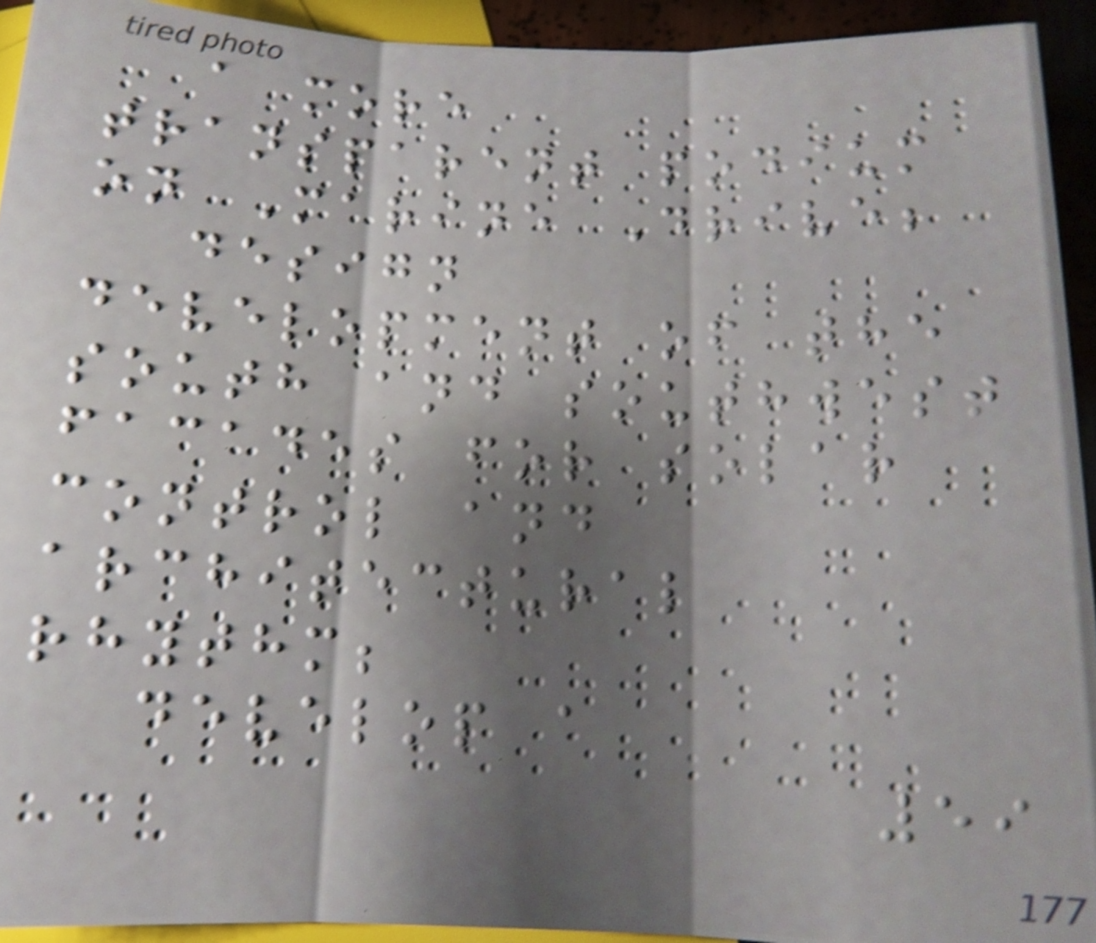a more
transparent podium
on Marine Drive;
design
development of the
south and southwest
facades for solar
control and
architectural
rhythm;
develop a
59
